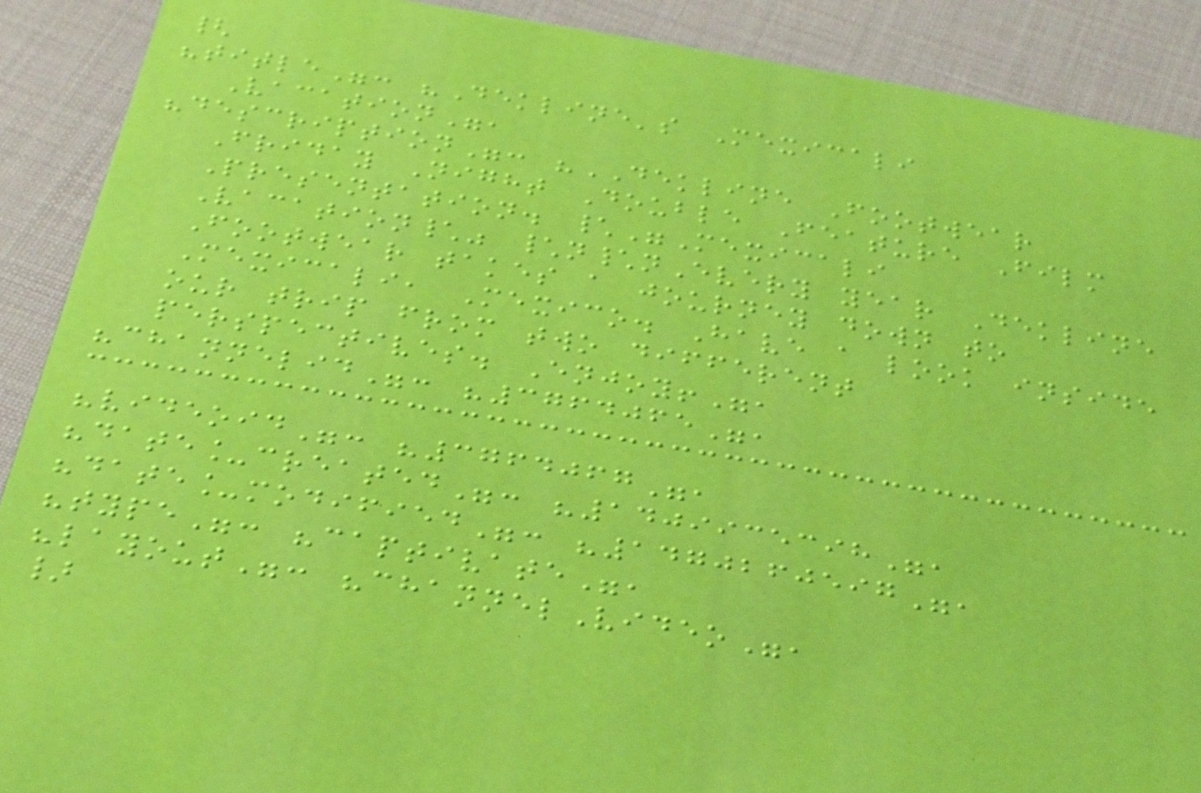{
"title": "Dekline's Mexicali
Vacation",
"description": "DEKLINE Footwear
Friday Night Double Feature Film
Presentation. \"Mexicali
Vacation\" \n\nEvery year Dekline
Footwear takes a journey down to
Mexicali, Mexico. Have a look inside
our trip from two different
perspectives. Enjoy!",
"channelid": "3764065",
"videoid": "3764067",
"date_created": "1409935398",
"date_modified": "1470260597",
"type": "captivate",
"layout": "channelVideo",
}
